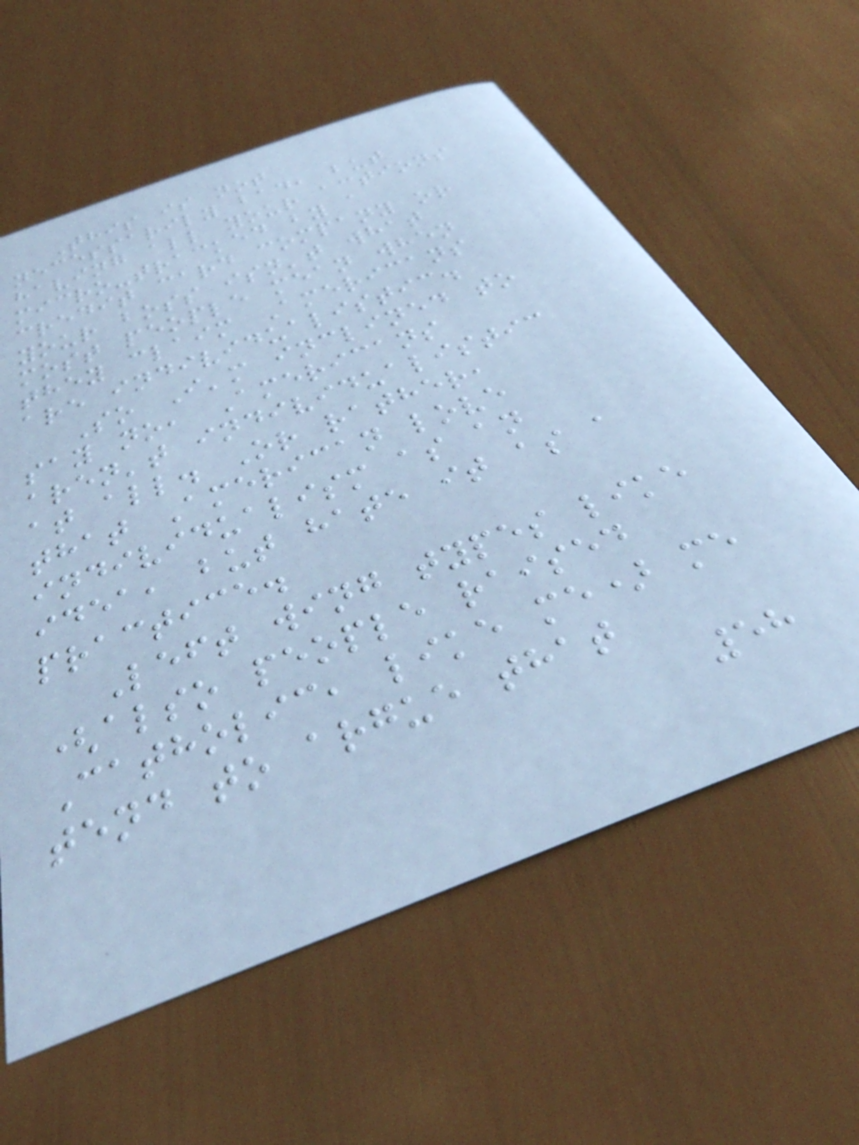This is not
necessarily bad, but
having all your actions
micro-tracked by a
credit card company or
your boss isn't what
most people mean when
they claim Americans
are individualistic.
So I'm inclined to
say no, Americans
aren't individualistic
at all. Or rather,
that American love
individualism as an
idea, but hate it as a
practice.
Left wing types like
(also people raised
Catholic, like me) me
tend to argue that
58
